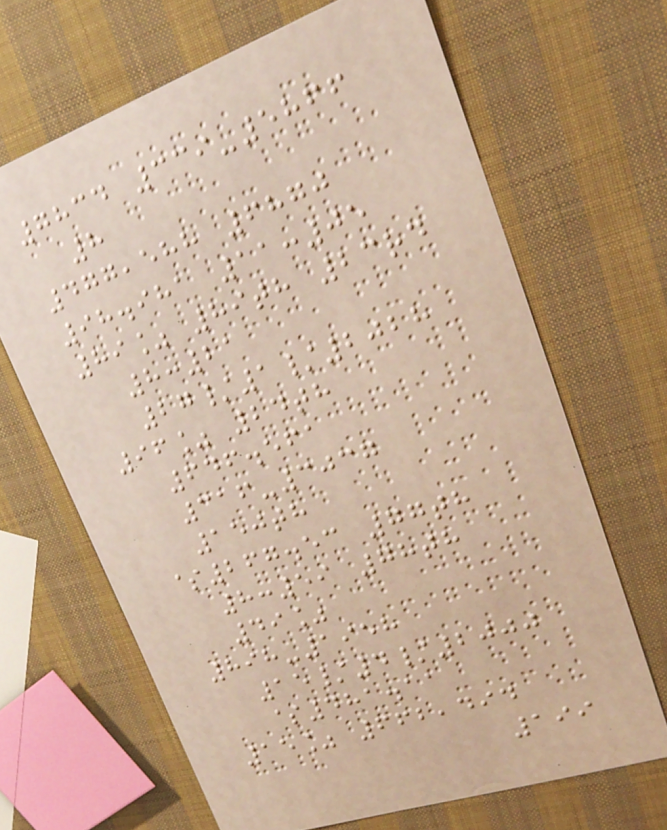7834 339-5866
8
477,588 6870
98.981 11:05
89% 89th 23rd
8:21
27/1/2028
96% 24th
646.561
316-3037
150th
$267.53 77th
8:59 78th
49%
898-1958
15/4/2000
$481.11
15% 662,494
199
